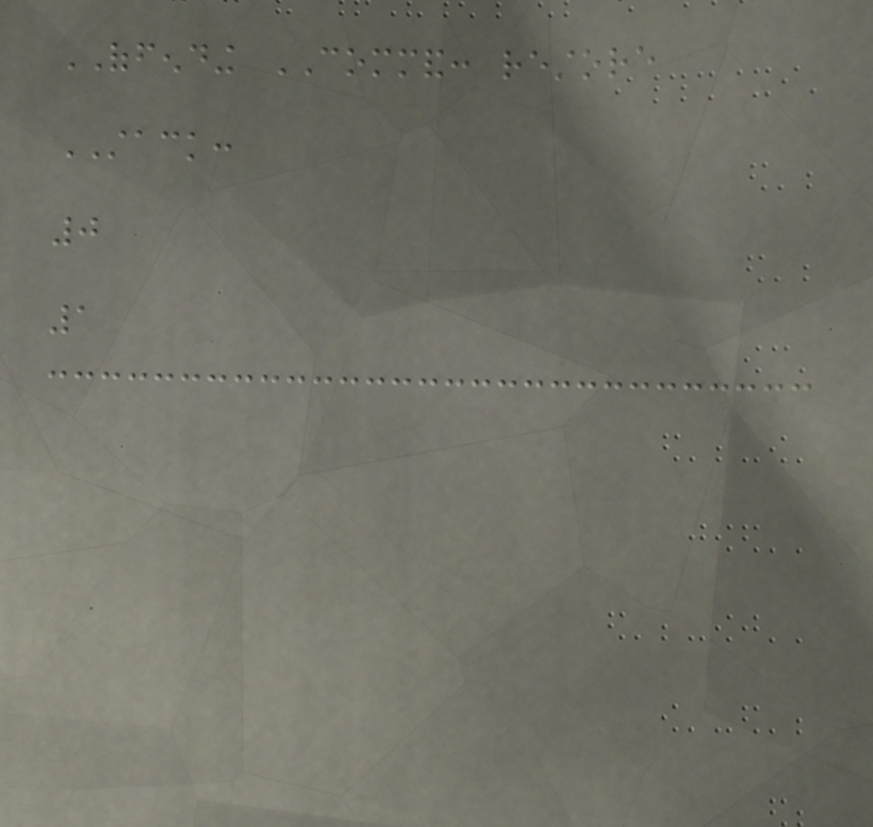OFFENDING COMMAND: restore
STACK:
0
1
